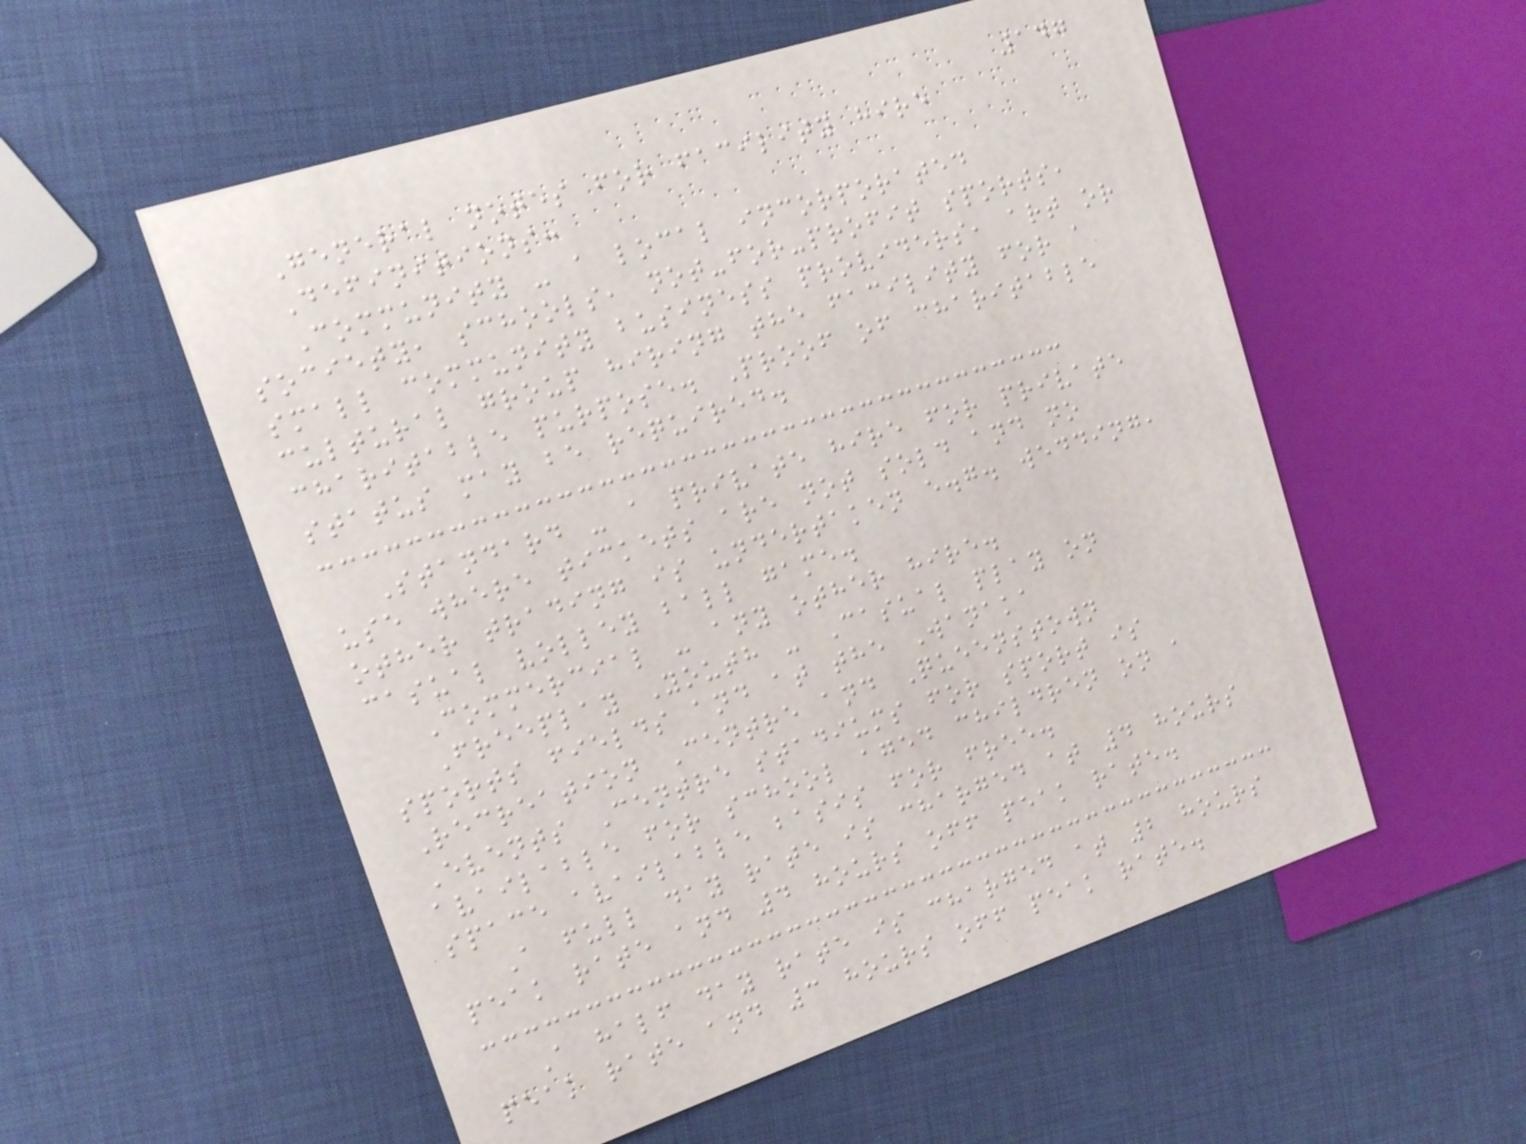147
General notes for facility hire
Definitions:
Community - a local incorporated
society, schools, not-for-profit sports,
small community business providers, art or
cultural group hiring the facility for a
charitable purpose. Proof of charitable
status may be required.
Standard - a private hire for private
use where tickets are not sold and no
other trading is undertaken e.g. wedding,
casual volley ball game.
Commercial - any other hire.
Freeplay Youth - Casual play on
sports fields and at the Wanaka
Recreation Centre and Queenstown
Events Centre stadiums for sport is
available for school aged children on a
space available basis for free.
A full day rate is charged at 4 hours
peak rate and 4 hours off peak rate.
A half day rate is charged at 2 hours
peak rate and 3 hours off peak rate.
